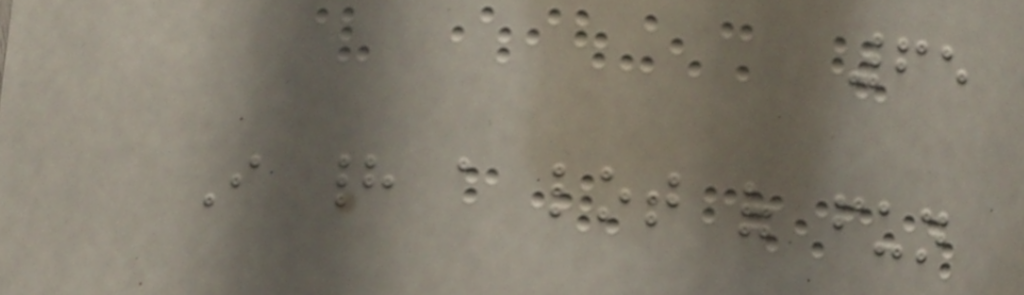65
I had a lot of fun
